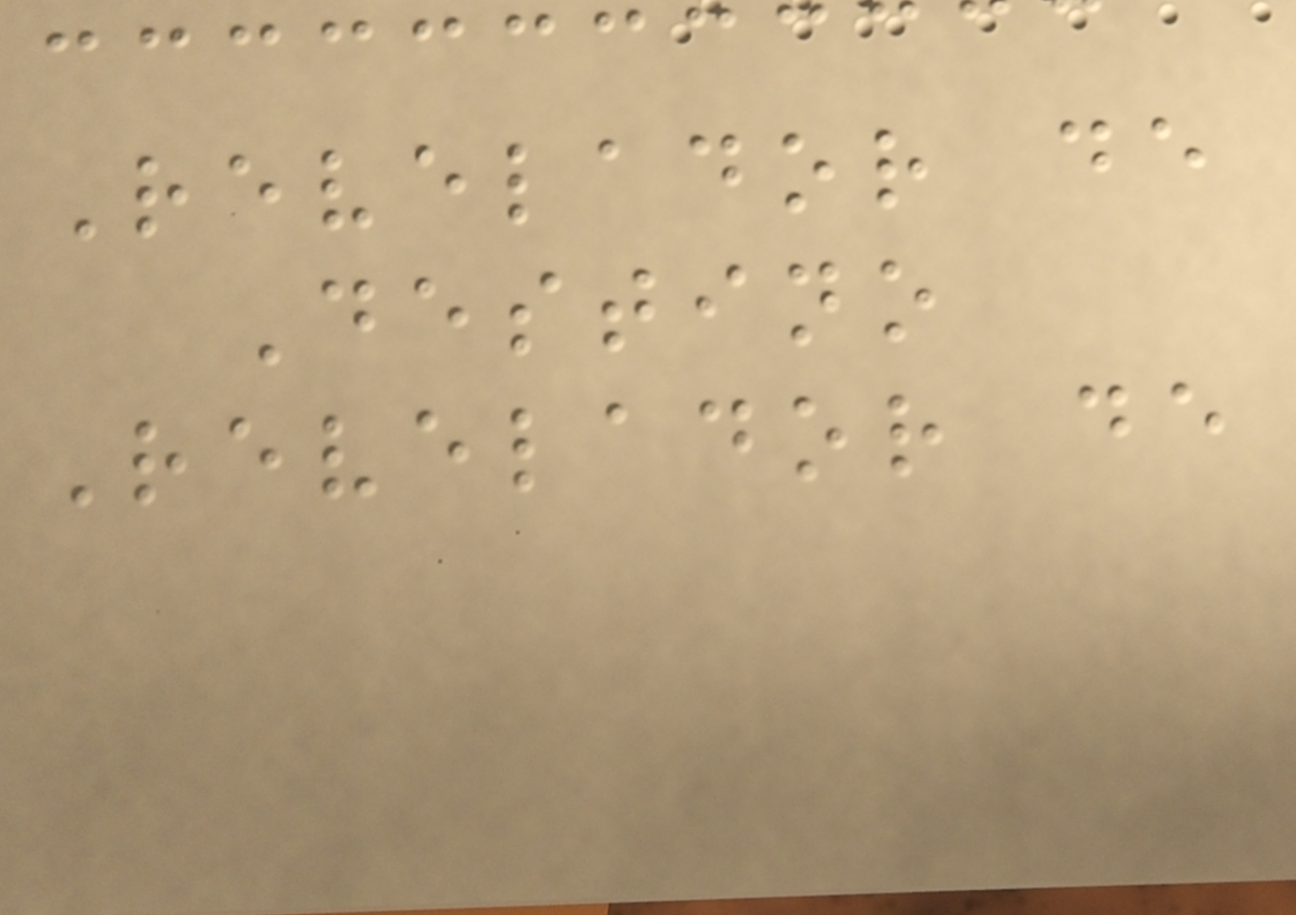Revelador de
Destino
Revelador de
